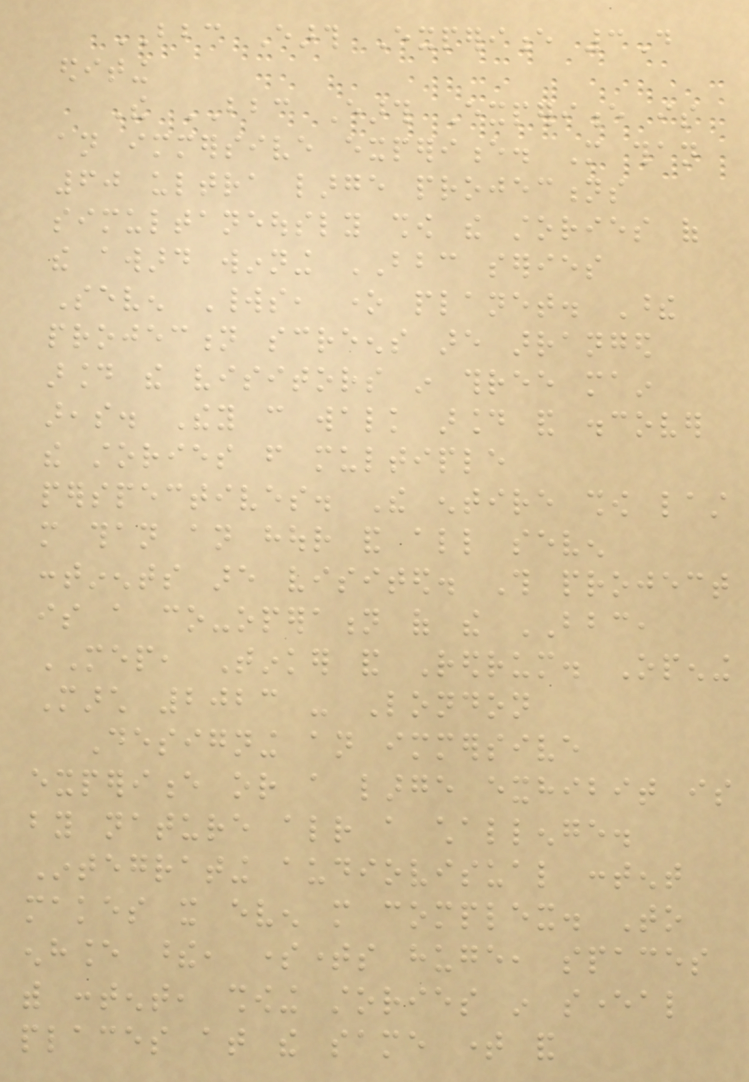BBC Earth Experience 3D
editing
The BBC Earth Experience is
an immersive experience. More than
60 ultra large projections
simultaneously show the stories of
the award winning BBC series
Seven Worlds, one planet. These
projection screens are arranged
around the visitors in three main
areas. They can walk around and discover
the stories from multiple
perspectives. The entire show last
more than an hour and all seven
continents are visited. This project
is a co-operation of the BBC,
MEP, Tinker and Redrum. Opening
March 2023 - London
Designing an immersive
experience or a large exhibit is
by nature already a challenge.
Integrating audiovisual content
makes it even more complex. To
enhance these, sometimes huge, spaces
with content, showing stories in several
places at the same time and
